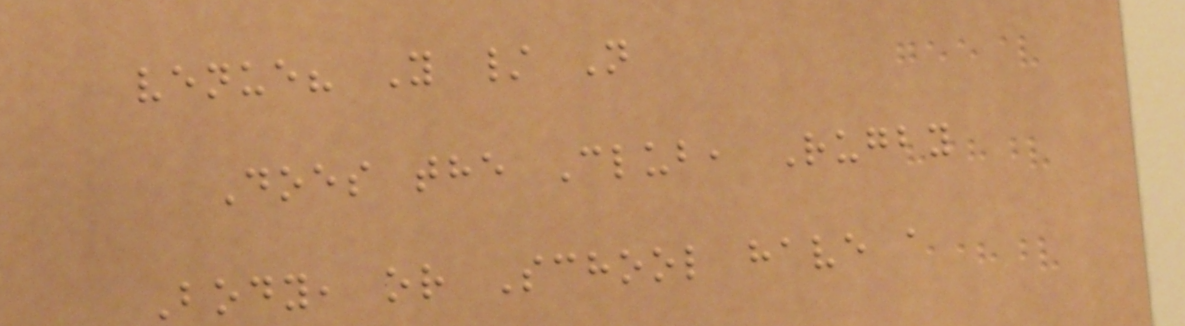venue? Y / N
Does the Club, Rugby
Body, or School have a
